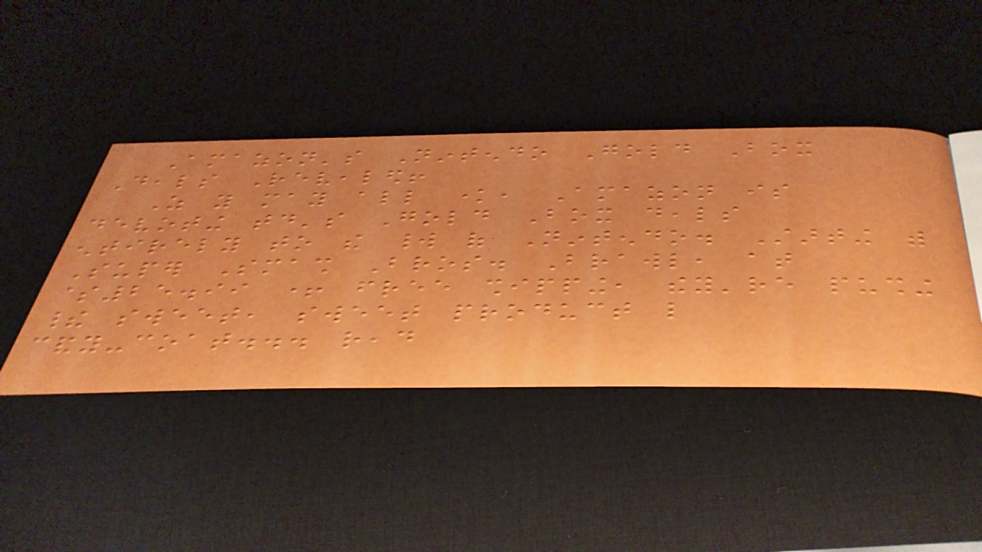Amazon's Nintendo Gold Box
Deals Revealed!
As you may all know, Amazon is
devoting today's Gold Box deals
entirely to the world of Nintendo. Starting with
Super Smash Bros. Brawl, at
$25.99 + free shipping, they're pushing
their sweet, sweet product like
candy-coat... read
